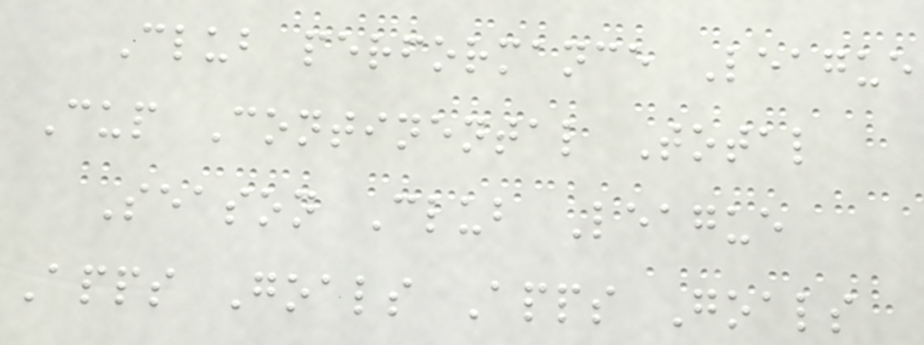Club performance League
Cup Continental Total
Season Club League
Apps Goals Apps Goals
